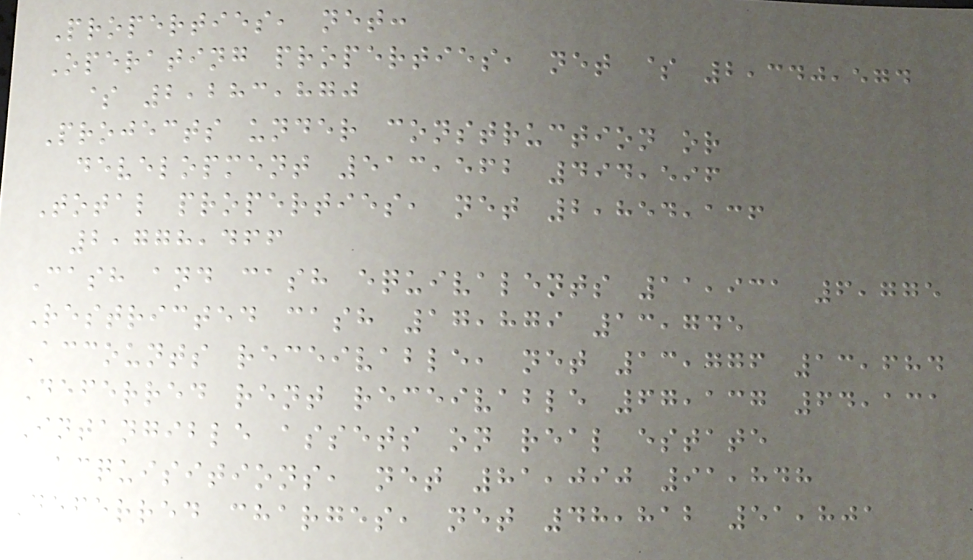Properties, net:
Operating properties, net $ 2,340,574
$ 2,283,870
Projects under construction or
development 513,562 494,596
Total properties, net 2,854,136
2,778,466
Cash and cash equivalents 11,931 6,775
Restricted cash 17,879 13,745
Accounts receivable, net 13,776 13,684
Deferred rent receivable 67,137 64,131
Intangible assets on real estate
acquisitions, net 81,090 91,848
Deferred charges, net 48,812 51,801
